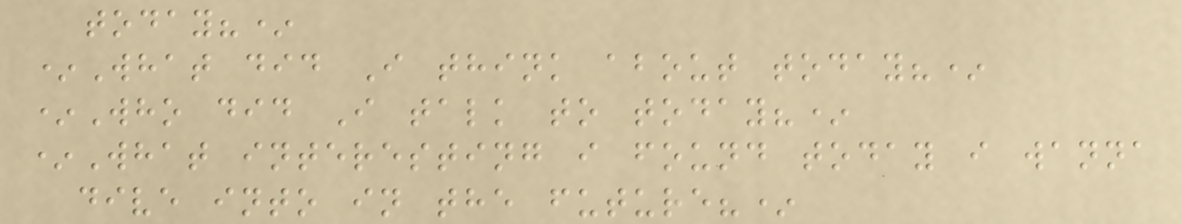today?*
*What did I think about today?*
*Who did I talk to today?*
*What interesting i found today i wanna
dive into in the future?*
